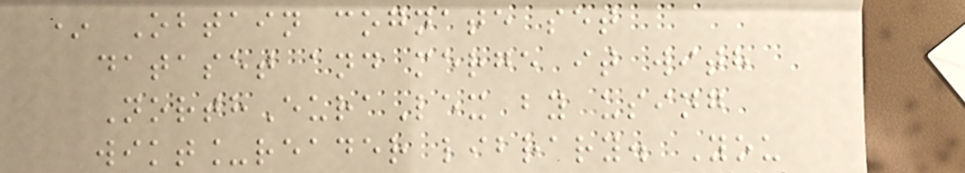* Obtain cognate set
dataset and merge it with
NorthEuraLex by using
wikt_reader library. You
